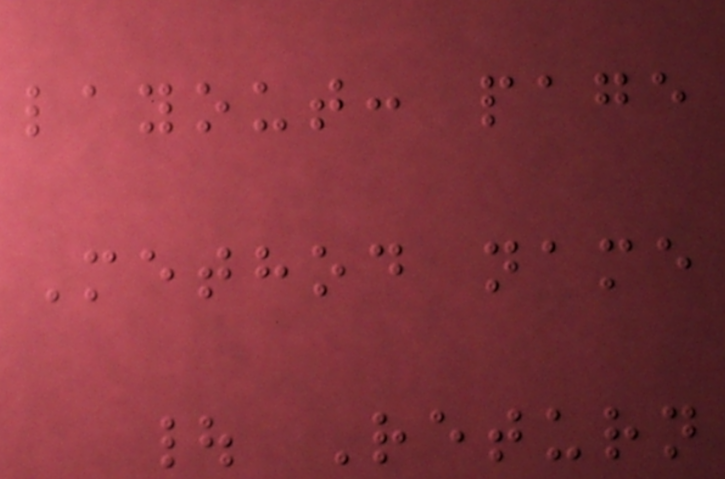layout: page
Method name
| Return
